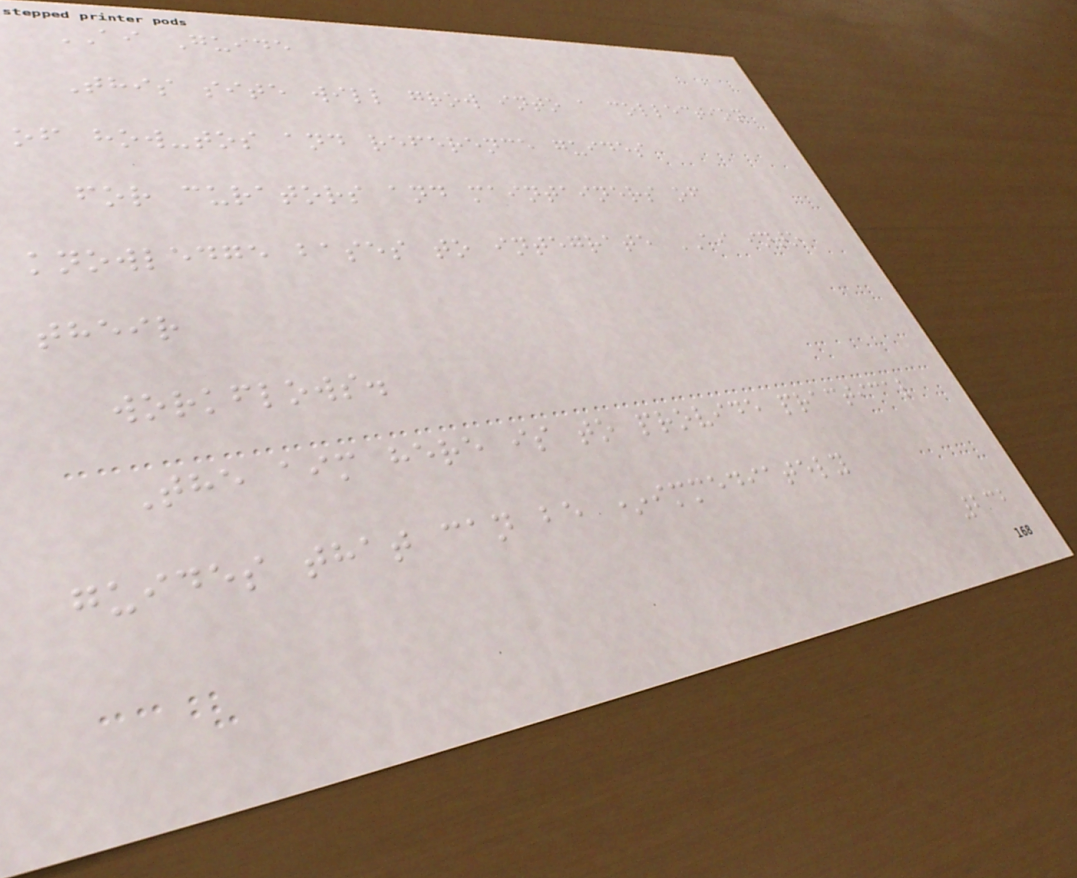AI Guide
This site will grow into a collection
of how-tos and reference guides
for curators and maintainers of
knowledge bases to integrate AI into
their
workflows.
The aim here is to provide practical
guides that can be *immediately
232
